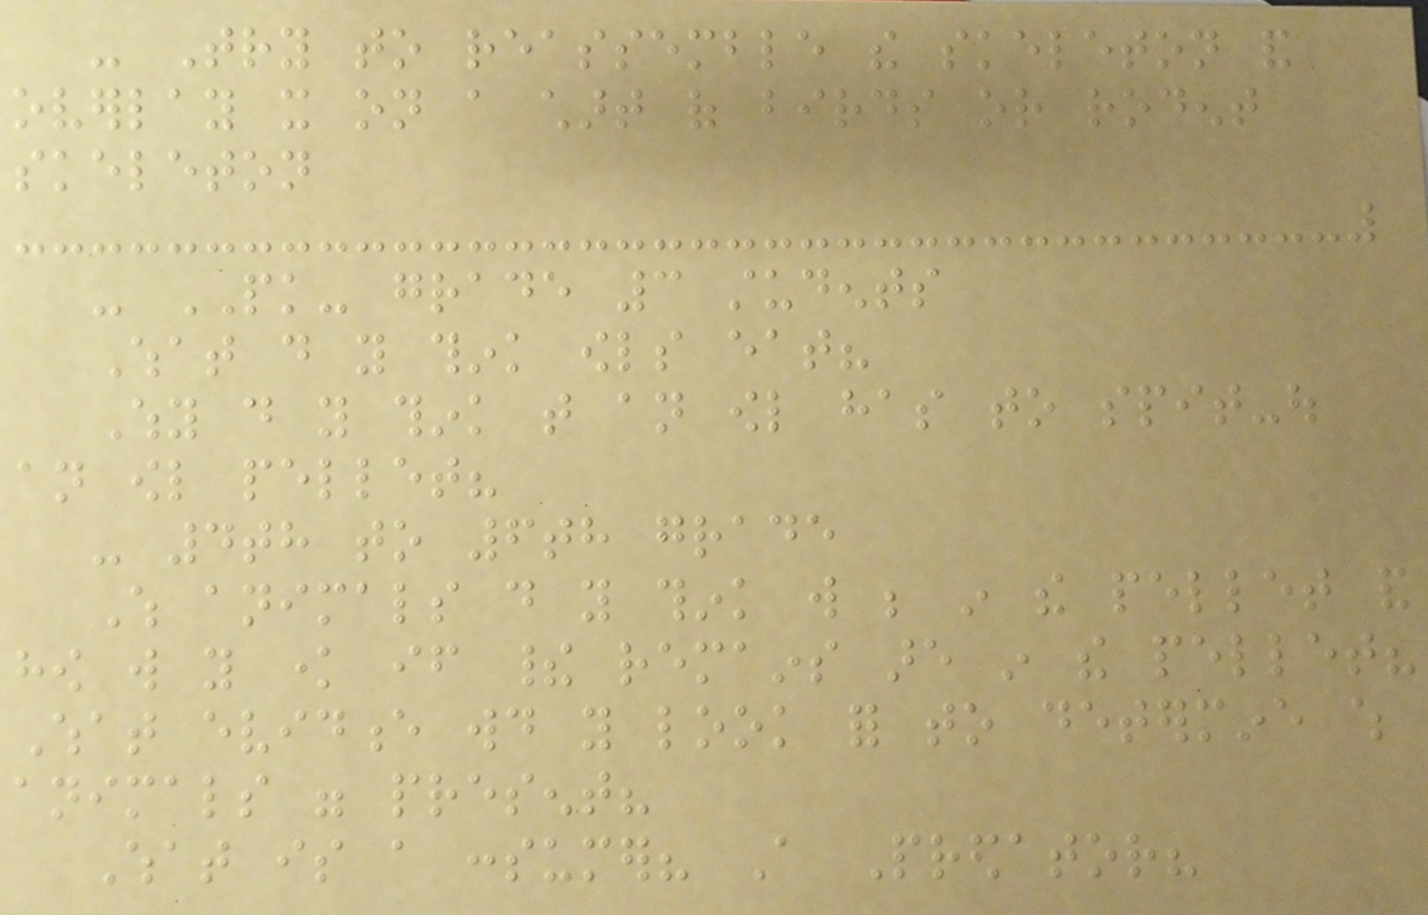- Try to reassemble the skeleton and
overlay it on a chart of birds or rodent
skeleton
- PK- grade 3 students
What do you think owls eat?
Why do you think that an owl has to spit-out
an owl pellet?
- 4th to 6th grade
Which animals do you think will be in the pellet and
how will you know if their remains are in the pellet?
What evidence would you look for to determine which
animals were present?
What is a consumer? A Predator?
